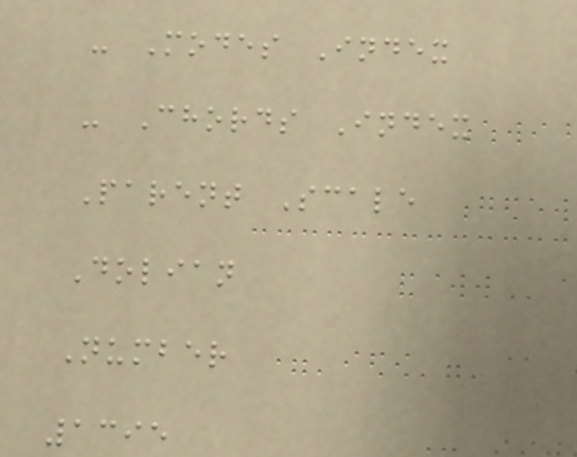- Modes Index
- Chords Index
Parent Scale
Dolian
Number
1395
